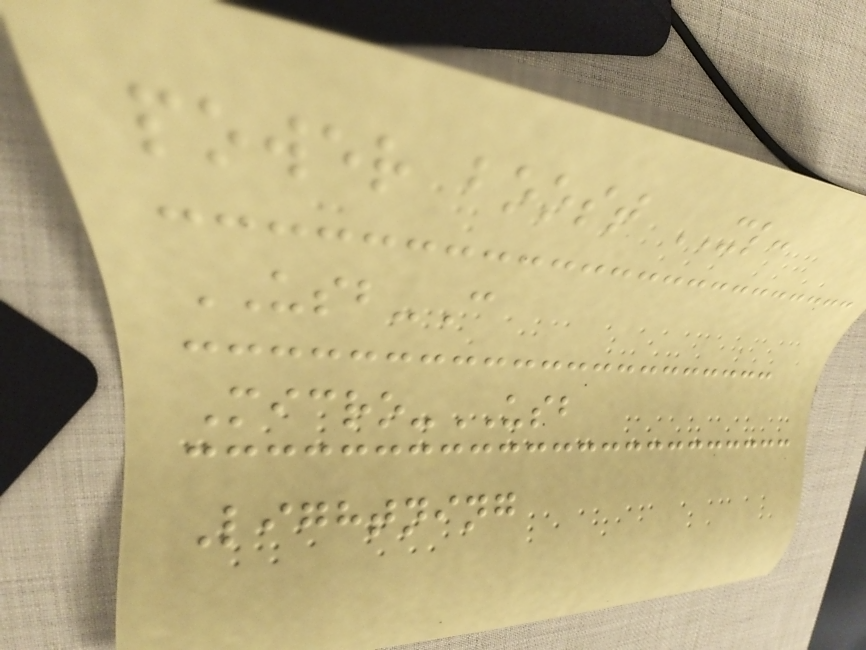power boost XL:
USB-C
Micro-USB
Lightning
